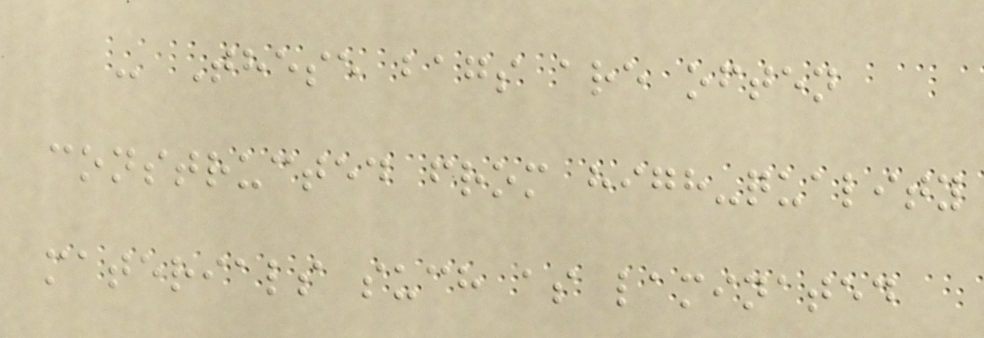- These bags are often
constructed from high-quality
materials such as laminated
